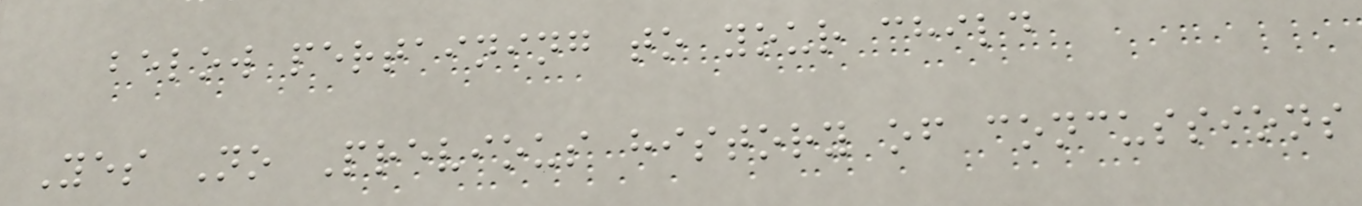below pertaining to your child
Yes No Previous history of concussions
